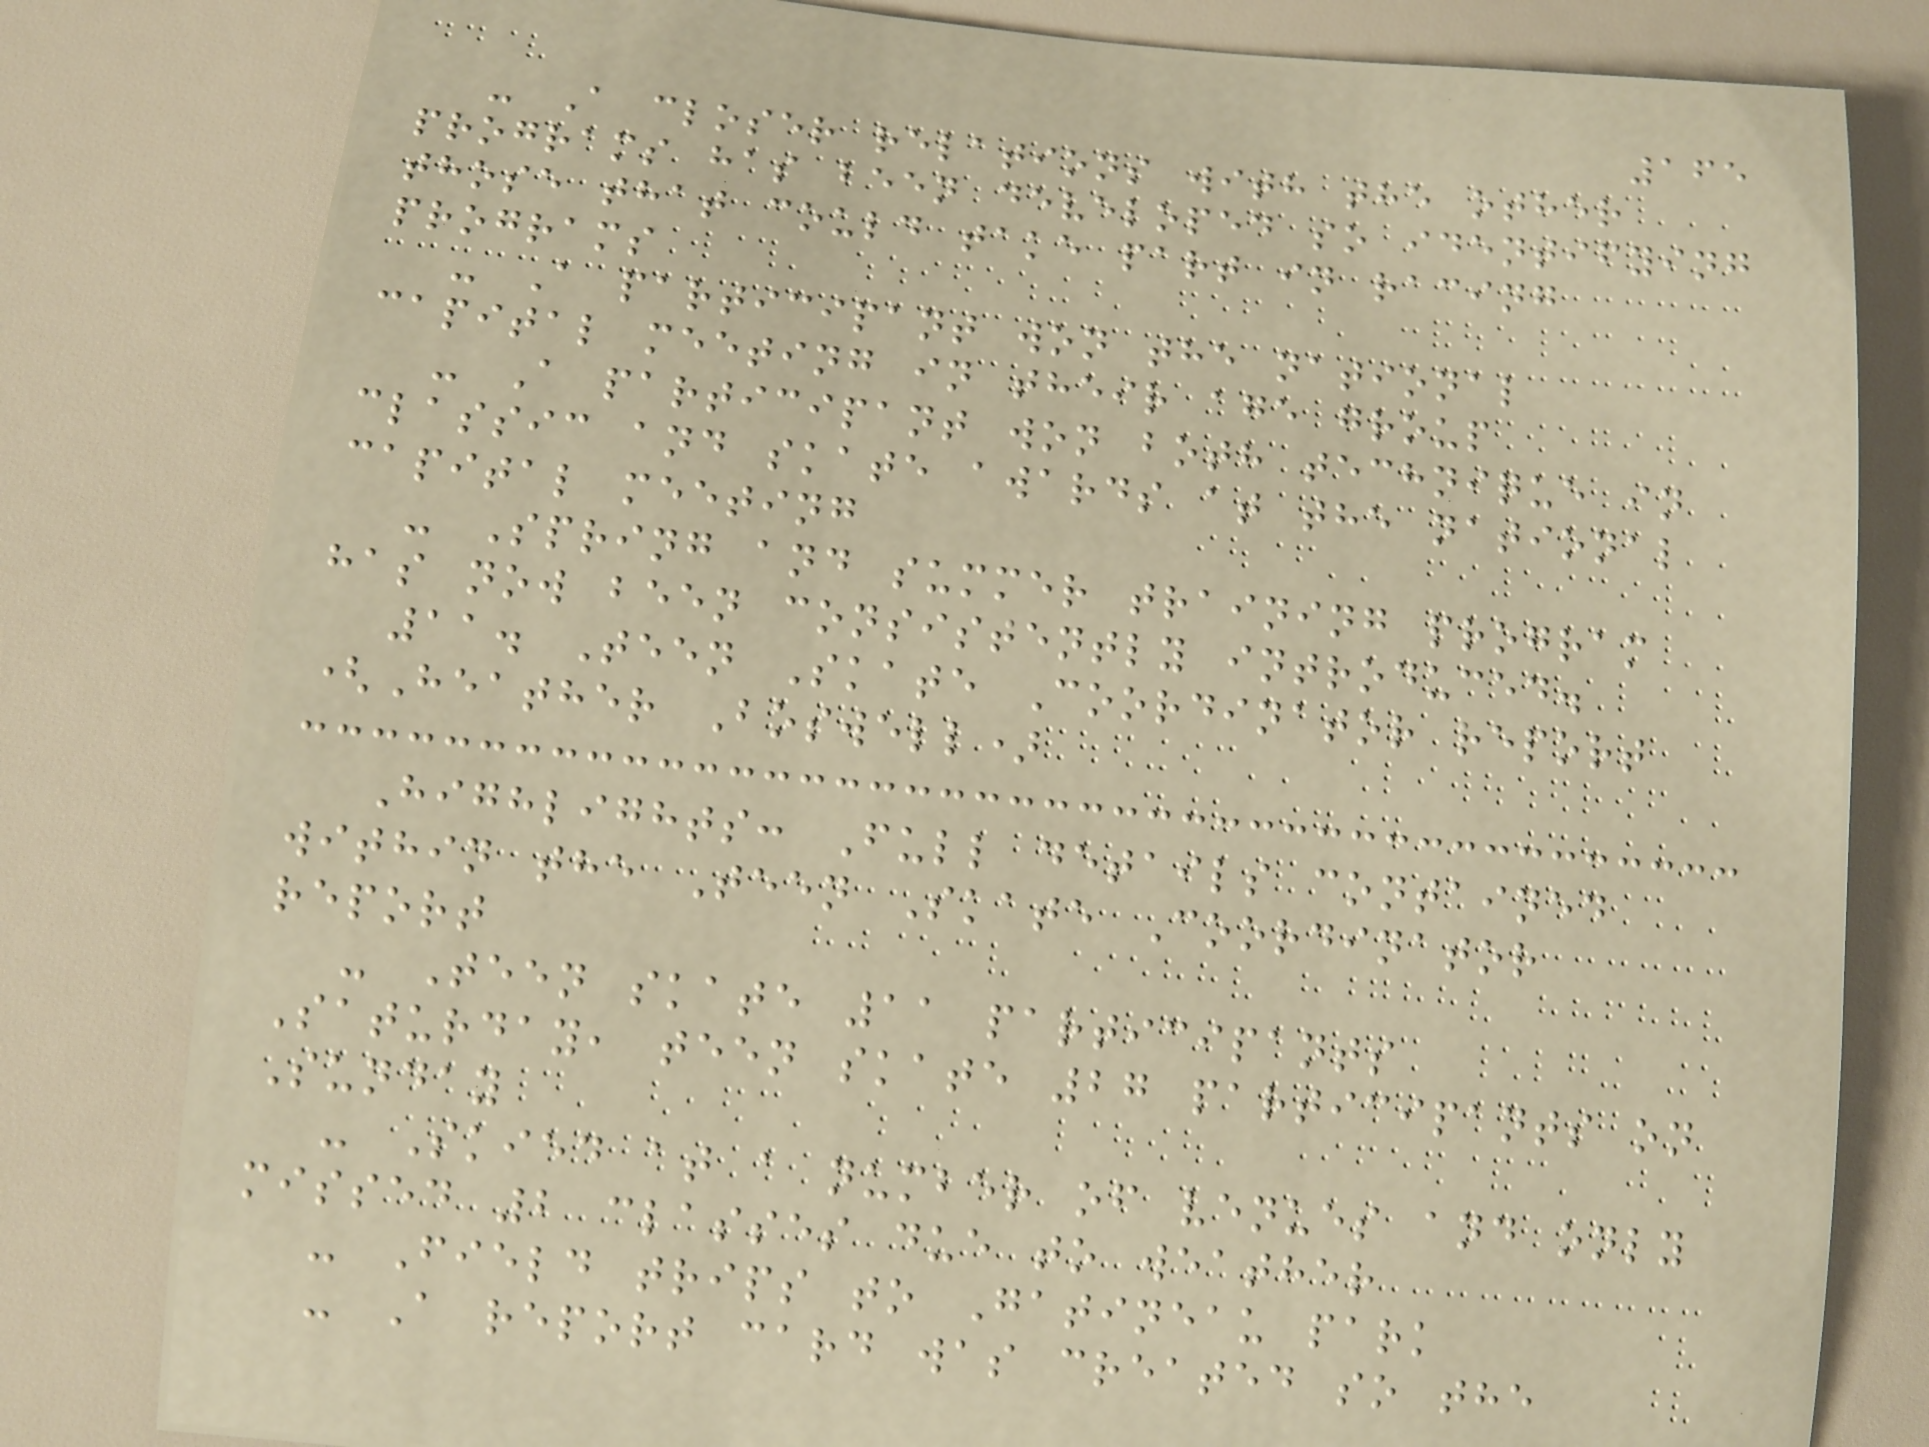165
- A closer relations with the other
programs has been developed so identifying
those that could take part in racing
programs
- A participant won the national
capital meeting in their age group
- A participant won both technique in
classic and skate awards at the national
capital meeting
- Spring and summer training program
has now been consistently introduced.
11. Teen Skate Coordinator report
(Heather Boswell)
Highlights: Full details contained
within the Teen Skate Coordinator
report
- Teen skate 11 participants
Saturday, teen skate 27 participants on
Sunday
- Skied at a number of venues and only
missed 2 classes due to weather
- Field trips to Gatineau park
- A report card was created so the
